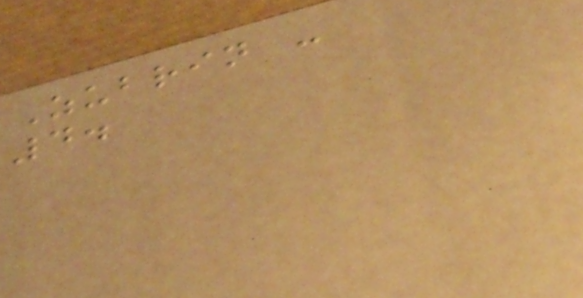Zubrin -
4.
